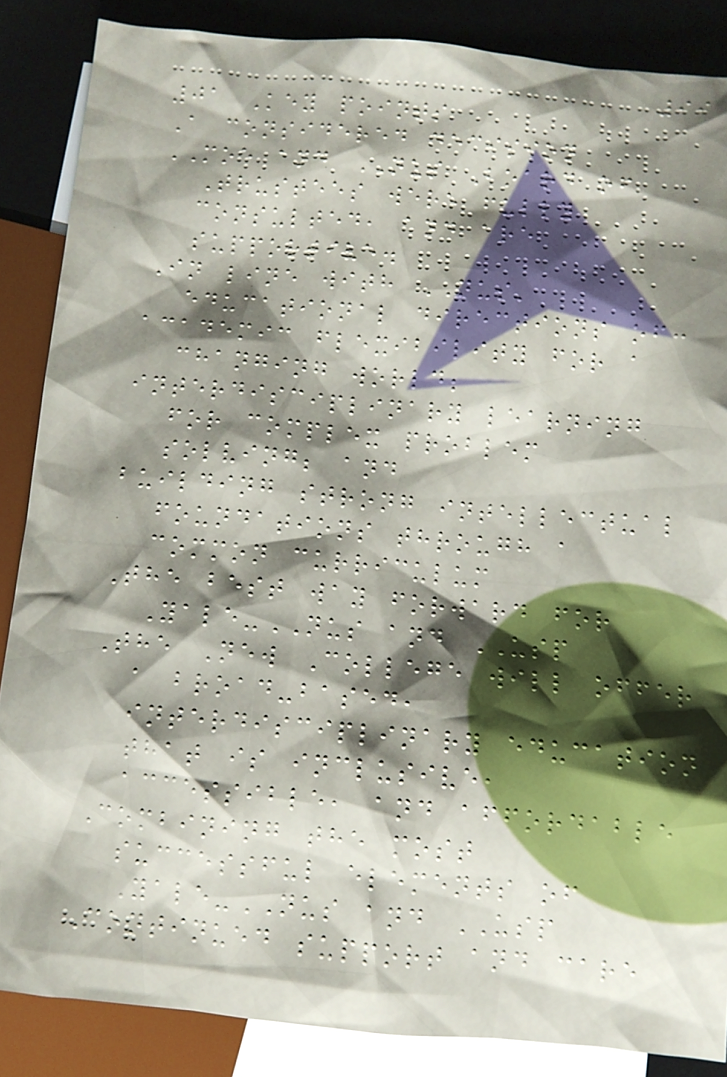99
01 Key points
A considered decision
MOE and NUS Board of
Trustees were fully
consulted, and are
supportive.
In line with NUS'
educational directions of:
academic flexibility for a
changing world;
interdisciplinary learning
for complex problem
solving; and
building strong intellectual
foundations through a
common curriculum
The best way forward for
Yale-NUS and USP
The New College will offer
a broad-based,
interdisciplinary education
that is inclusive,
accessible, and affordable
Combining the most
successful elements of
Yale-NUS and USP
Continued support and care
